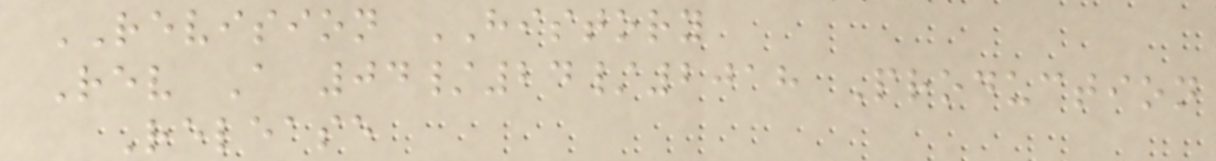REVISION HISTORY
Rev A 04/24/2018 Production
Release
